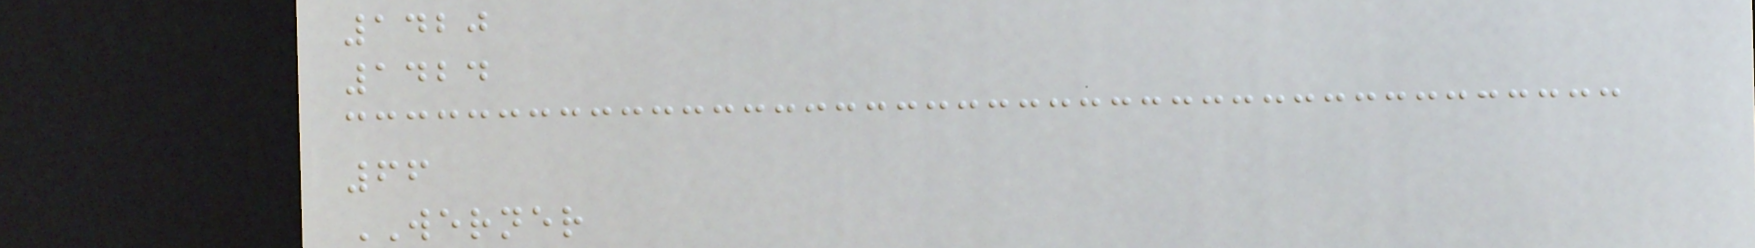1420
1424
66
WERNER
